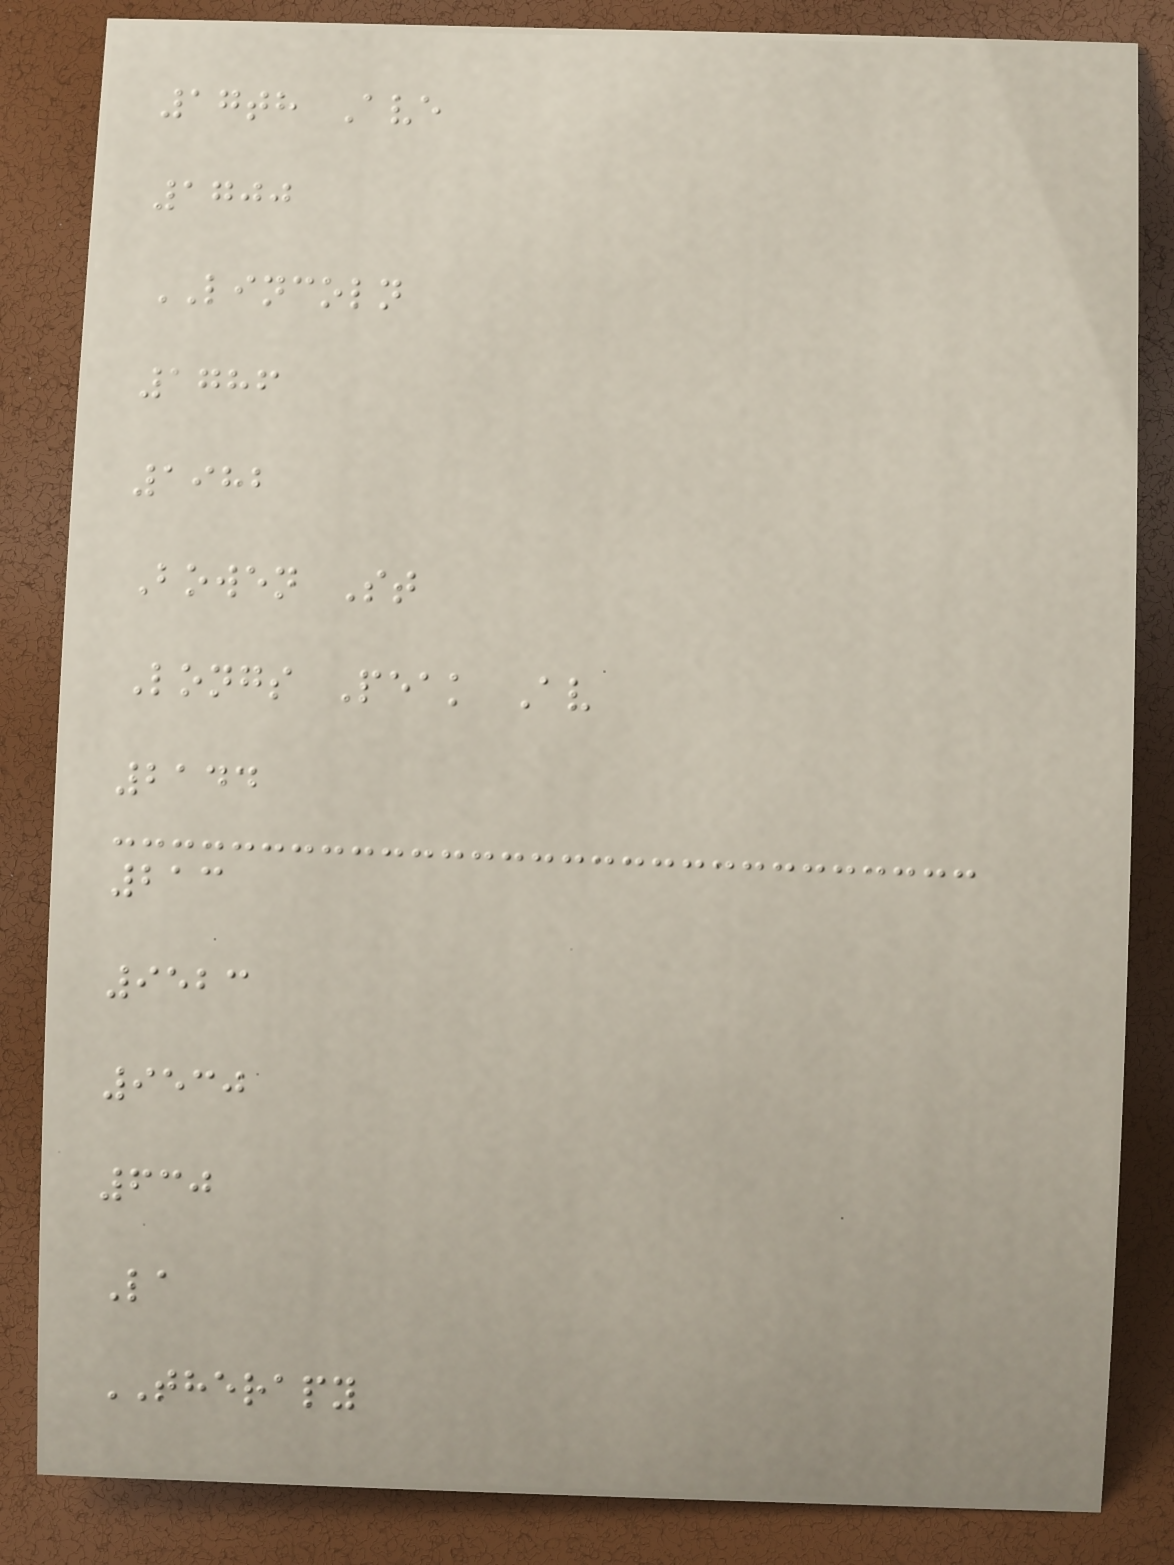17th Ave
1700
LINCOLN
1786
1982
Bowen St
Longs Peak Av
2144
213
9523
9530
630
La
THERAPY
